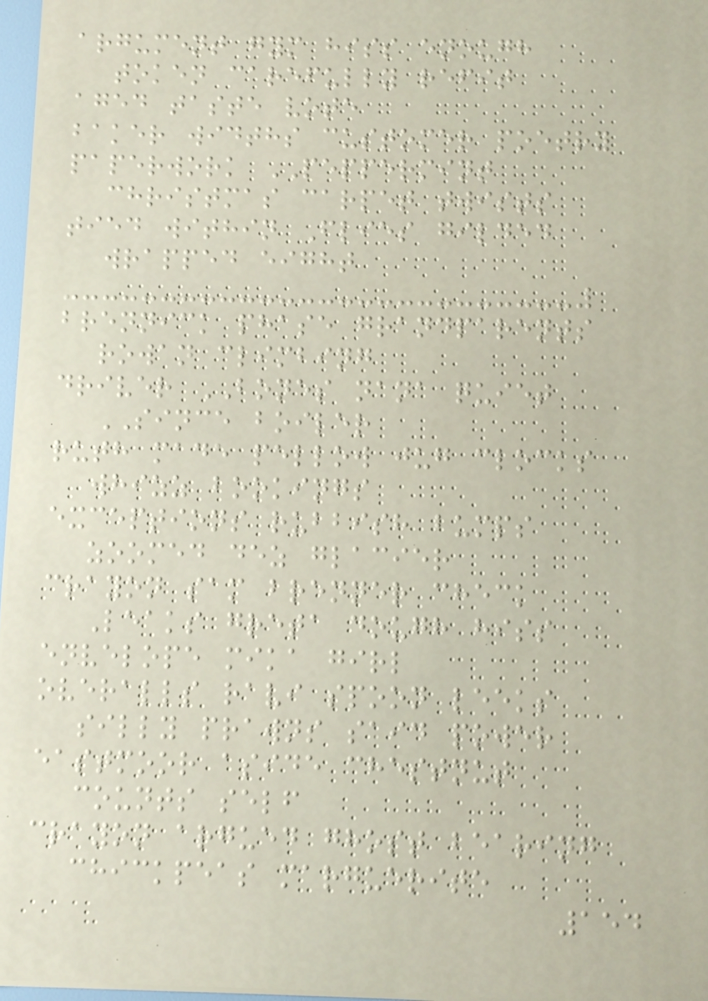argument gym hiss enough
token carefully refit
aged taste vote
baker widths customer poetry
paperwork PEPPERMINT
christmas carpet twists
tied within Flies gilded
wrapped eight
brennick phase grandparents
rowan climbing
driver BONES nana quiet
SINCE boiler
ruth made pellow jug clocks
whizz bookings
exceptions rubbish bumps
zoomed dez glacier
crayon sam brenner check
Leaks greta dough hiss
envelope mika girl
overalls ravi spoon leeks
silly prawns said power
eastmoor aside chestnut
counts self
crayon argued ghost bearing
chickpeas marguerite
154
